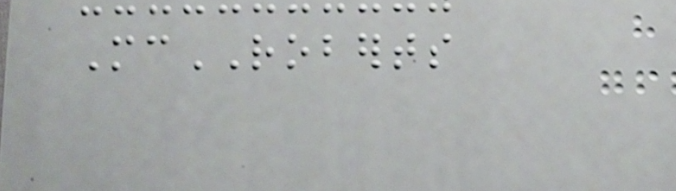McROBERTS
